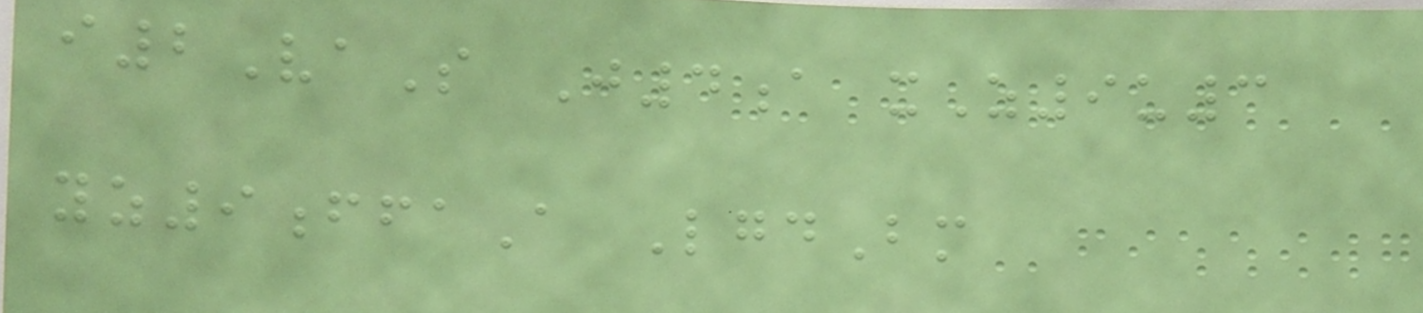i2VaS J4a xZ9u3
yz9ffaA LgdBm
